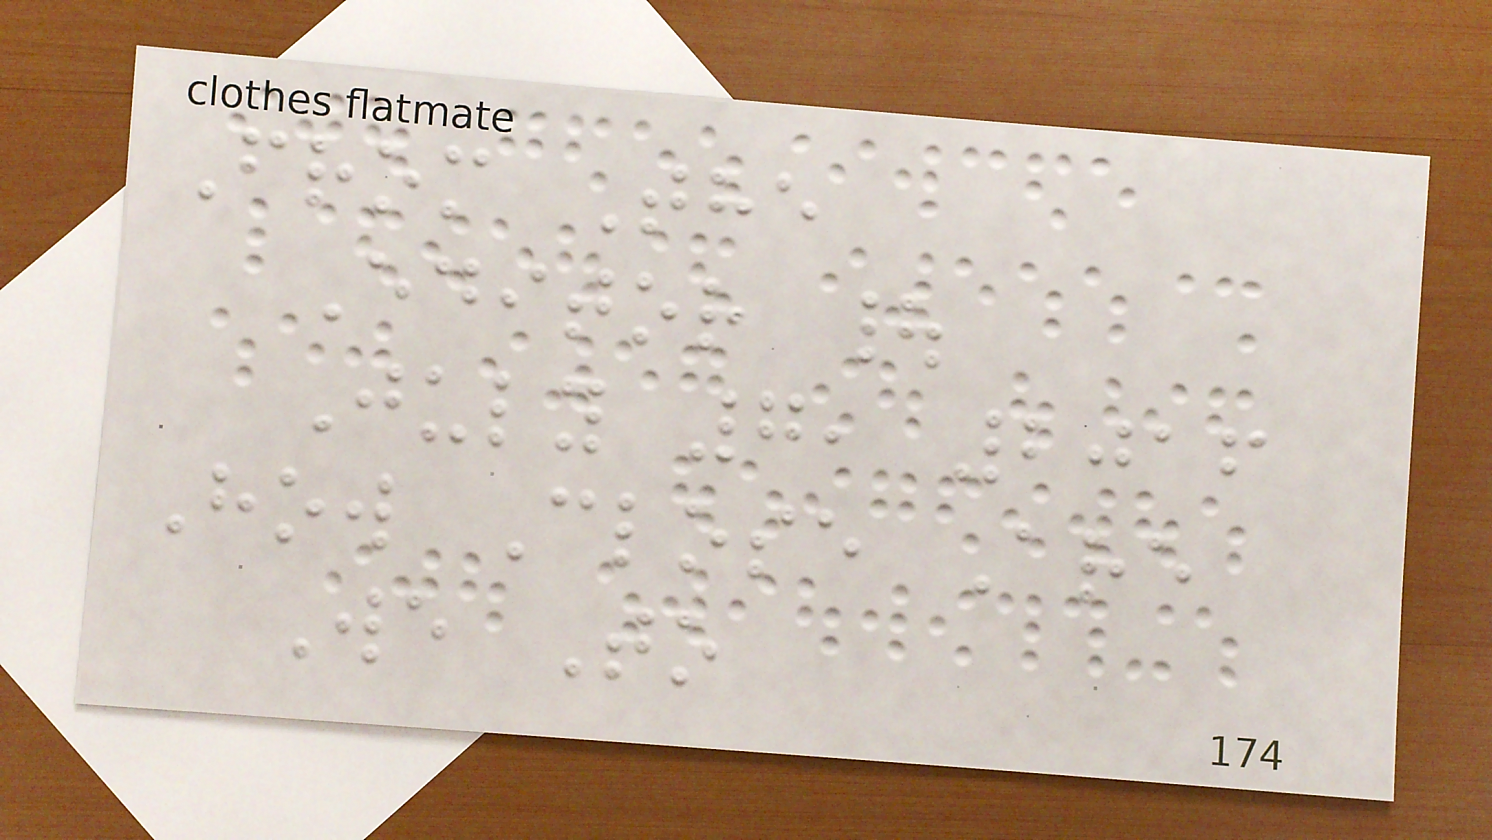From The
Editor |
July 7, 2016
How Close Are
We To
